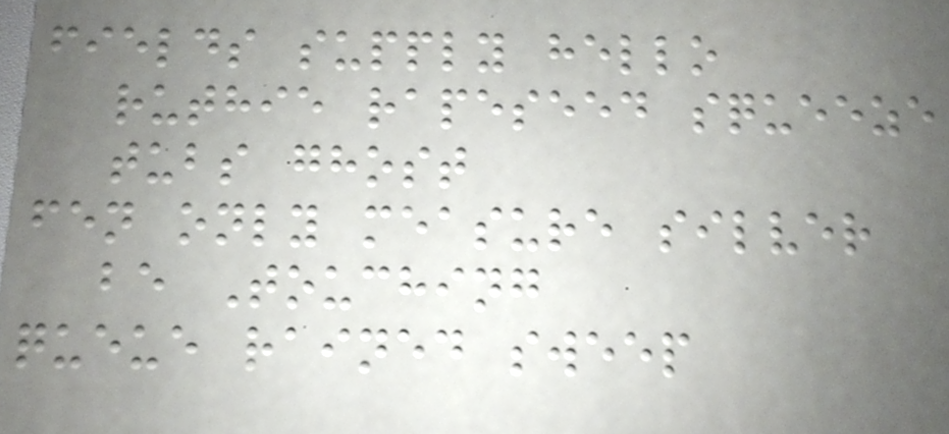fields supply hello
ruthie rapeseed squeeze
tubs ghost
fen only measure silver
be Touching
queue rained sweep
